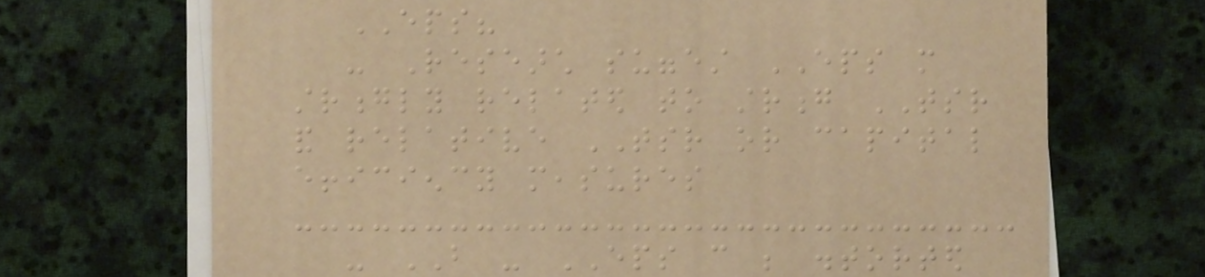EPS?
- Research suggest EPS more
strongly related to strong TSR
and relative TSR or capital
efficiency measures
- BUT - EPS can be distorted
